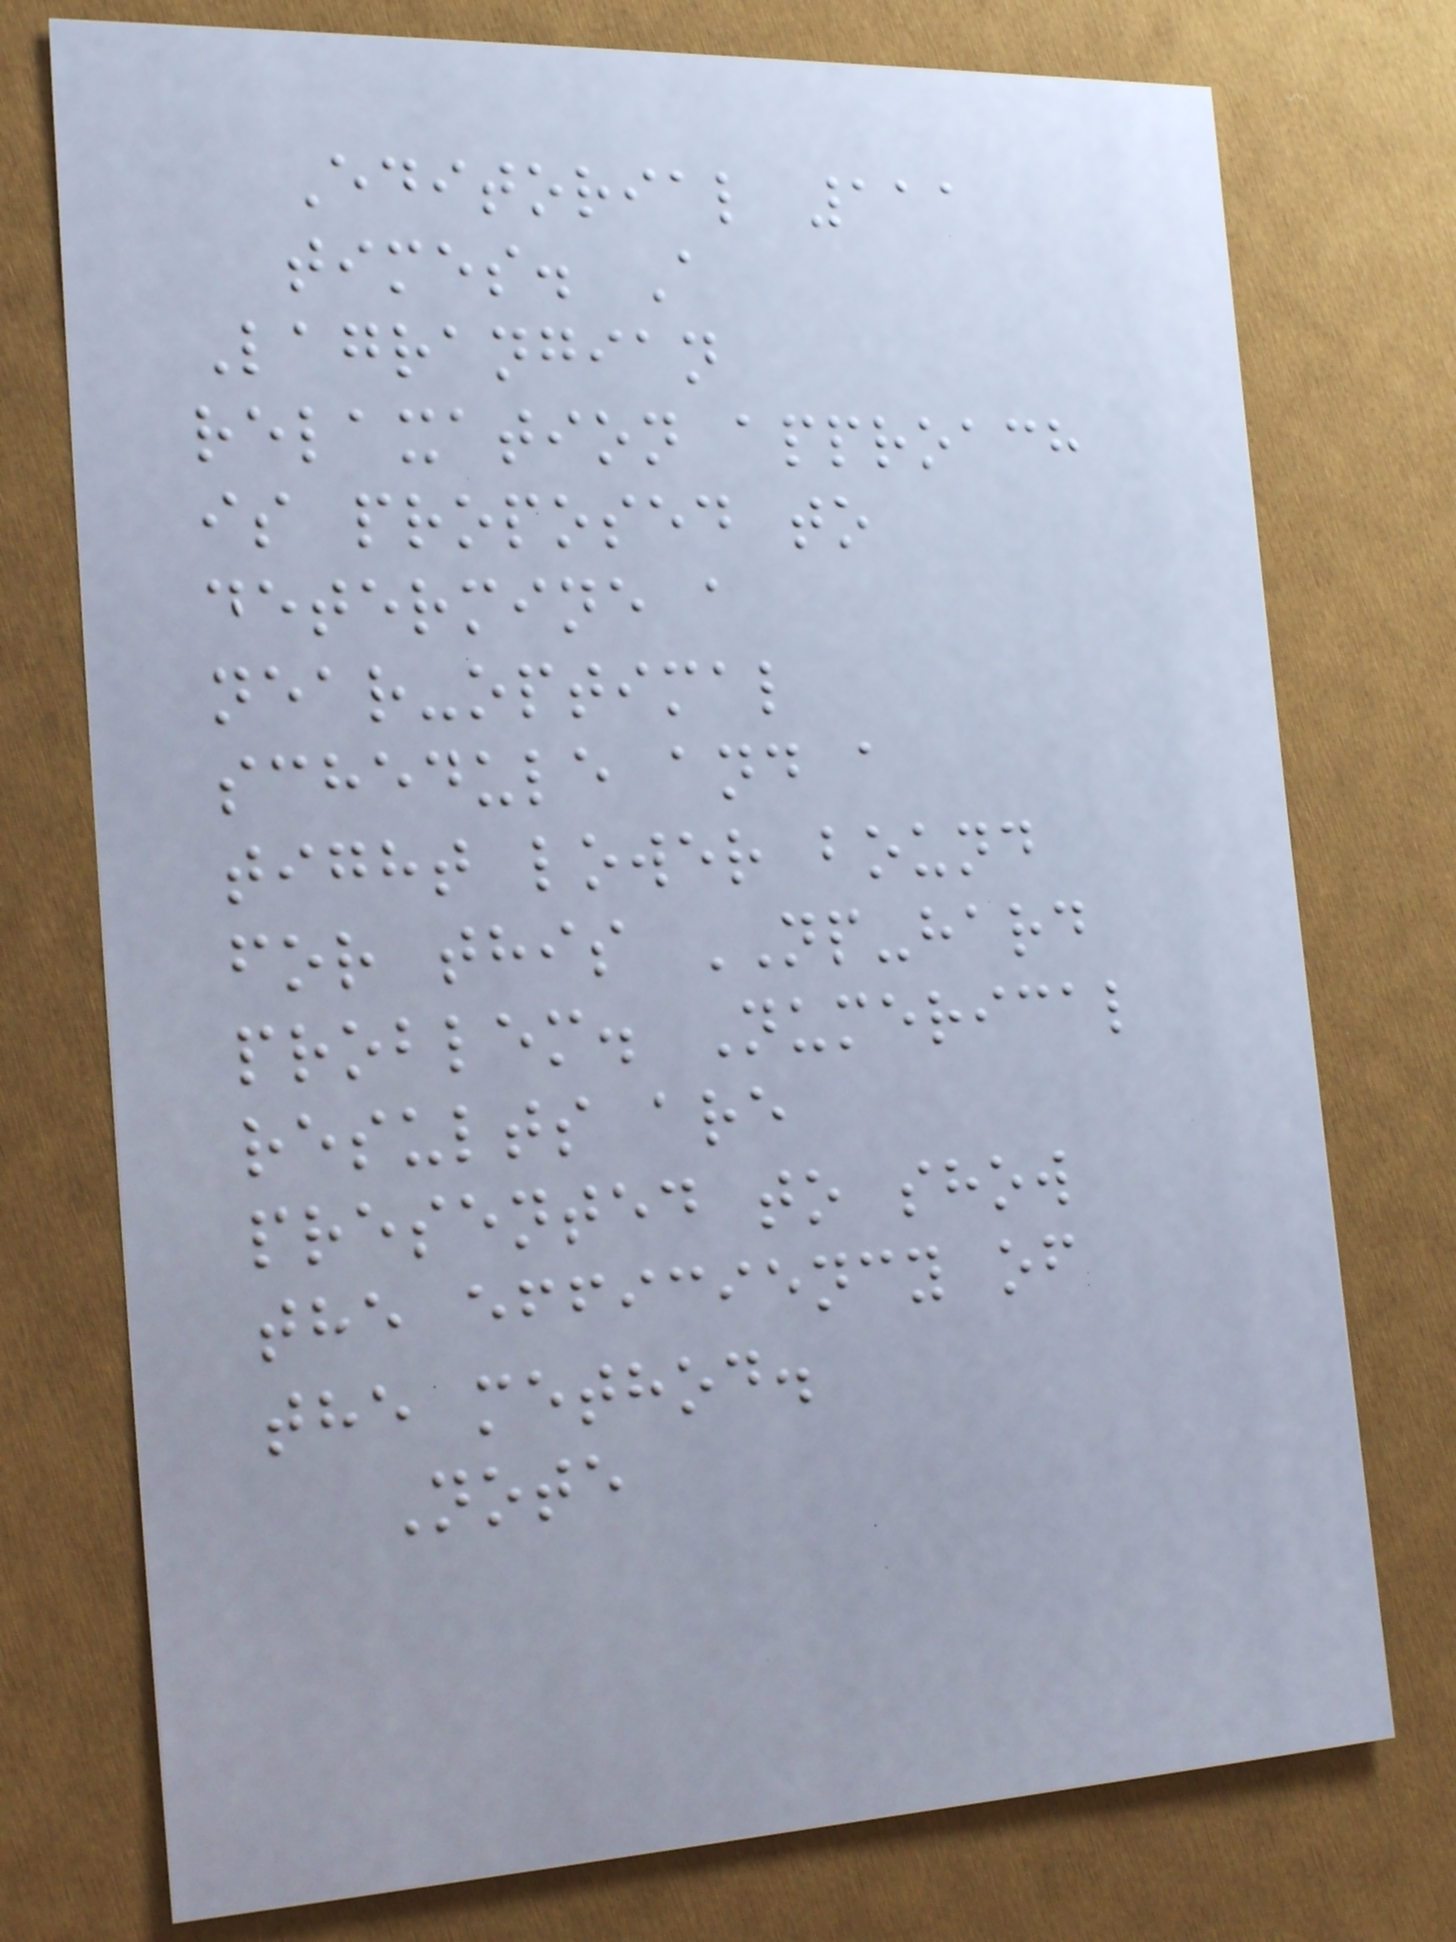Editorial 111
times. A
Lagrangian
relaxation approach
is proposed to
determine a
near-optimal
schedule and a
tight lower bound
for this NP-hard
problem. Numerical
results are
presented to show
the efficiency of
the method.
Note
